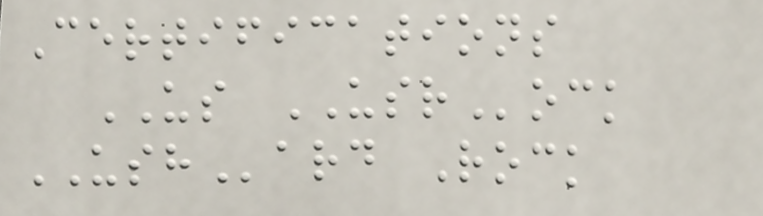Certifications
US USRock
USHard Rock
